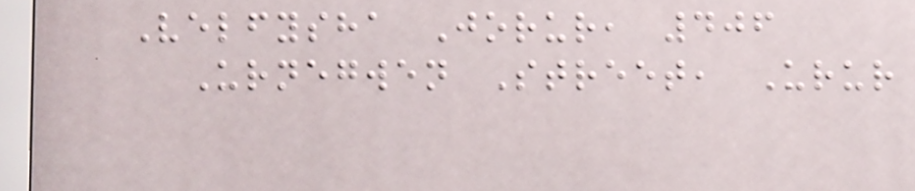Velfysha Jorur, 406
Urnegwen Street, Urur
